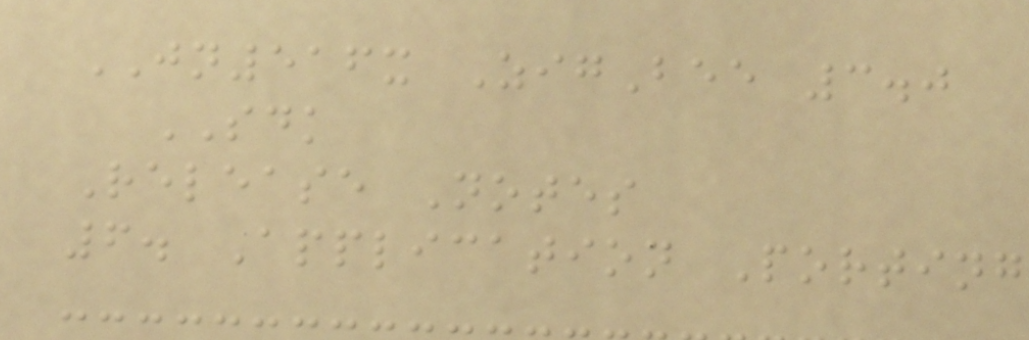JN516x ZigBee 3.0
SDK
Release Notes
6. Application Porting
